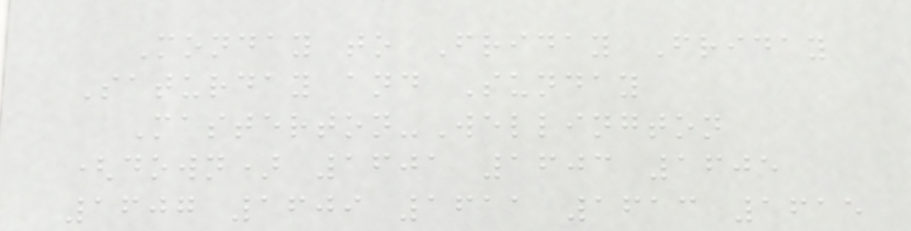Monday to Friday Friday
Saturday and Sunday
Masterton-Wellington
(down) 1601 1603 1605
1607 1609 1611 1613 1615
